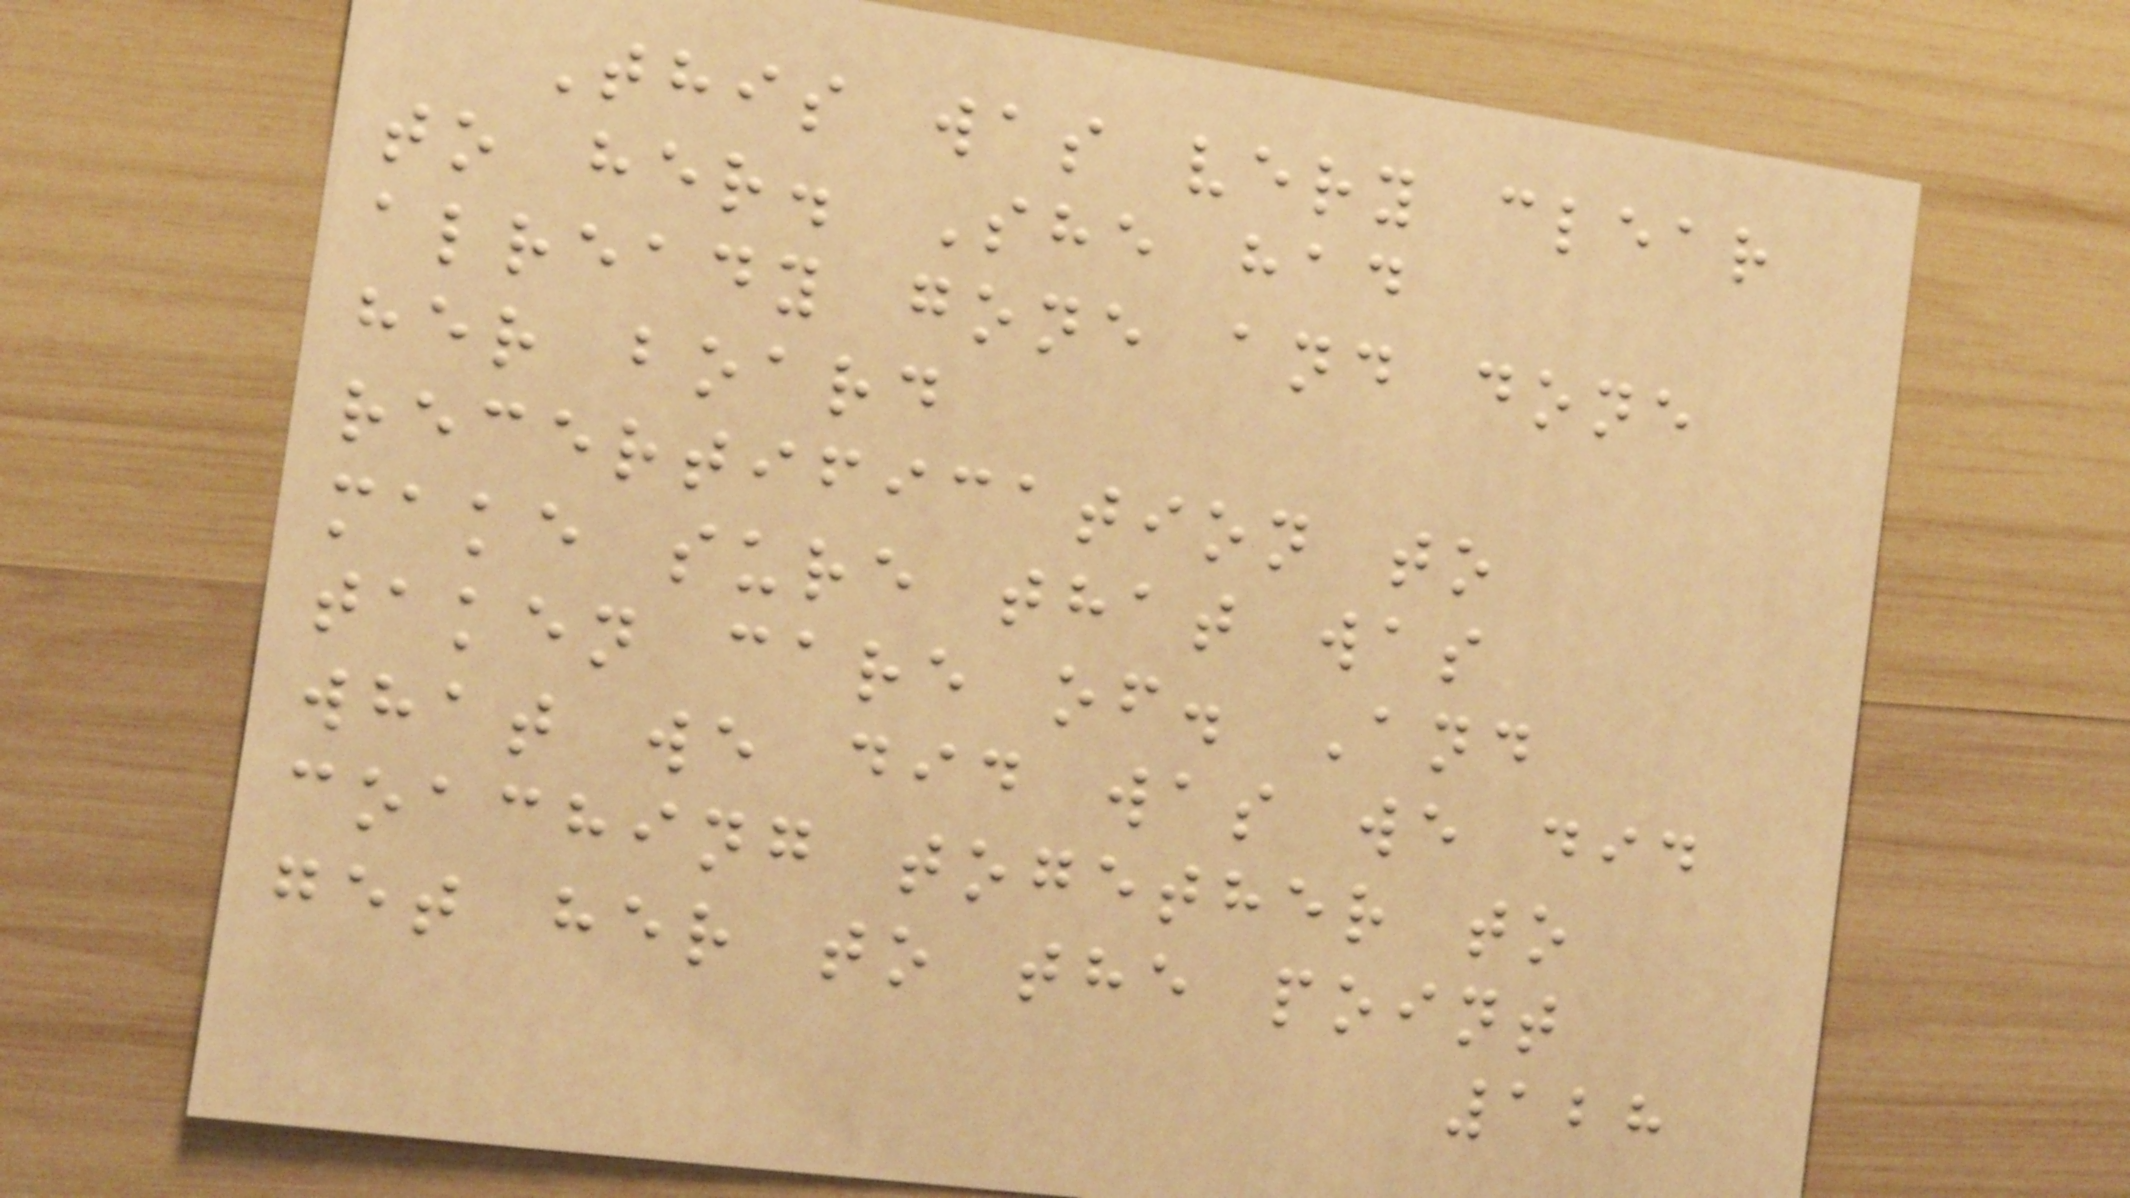This was very clear
to her. She had
already gone and done
her board
recertification to
make sure that was
taken care of. And
what we did was we did
coaching together to
get her to the point
128
